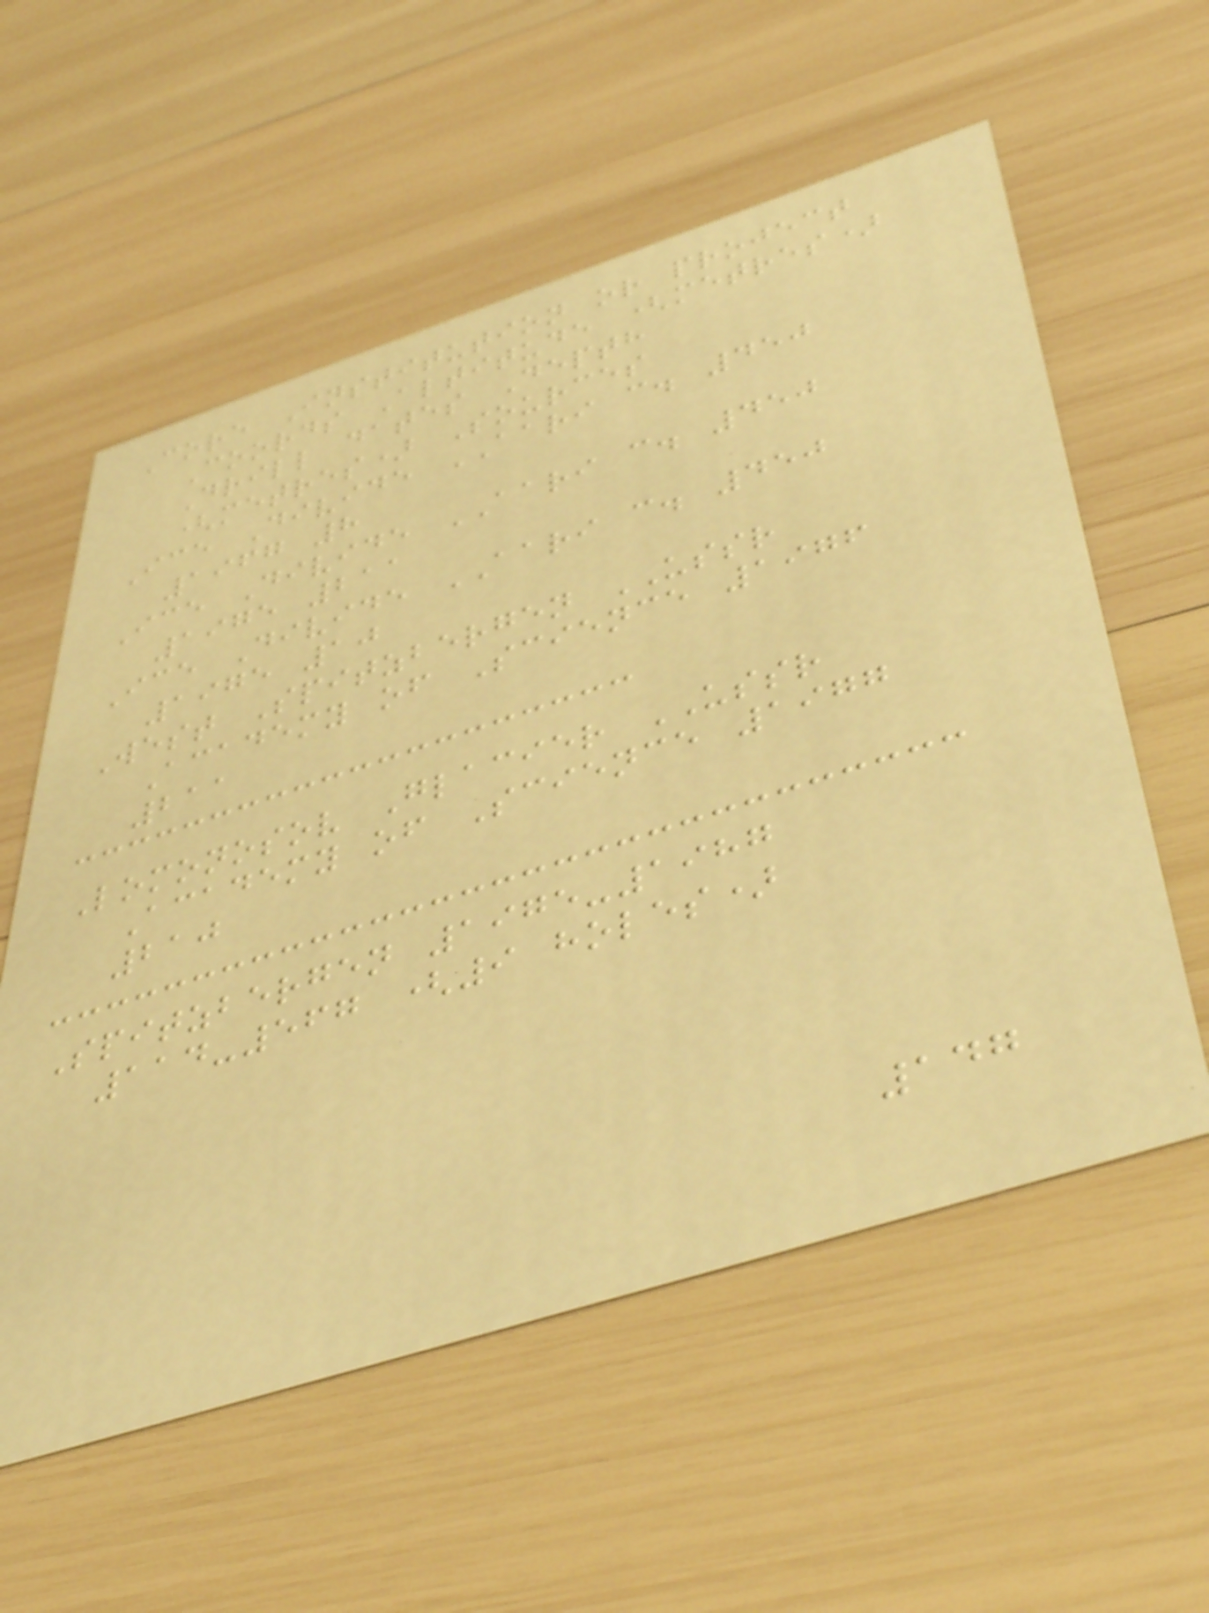Core Institution or project
Coords Altitude (metres)
Drill dates Depth
(metres) Sources
Ice Divide AARI c. 450
1967 8
Ice Divide AARI c. 450
1975 211
Ice Divide AARI c. 450
1975 10
West Spitzbergen USSR
Academy of Science 1976
211
Lomonosov Glacier USSR
Academy of Science 1977
210
Spitzbergen 1975-1987
114-567 (9 holes)
147
